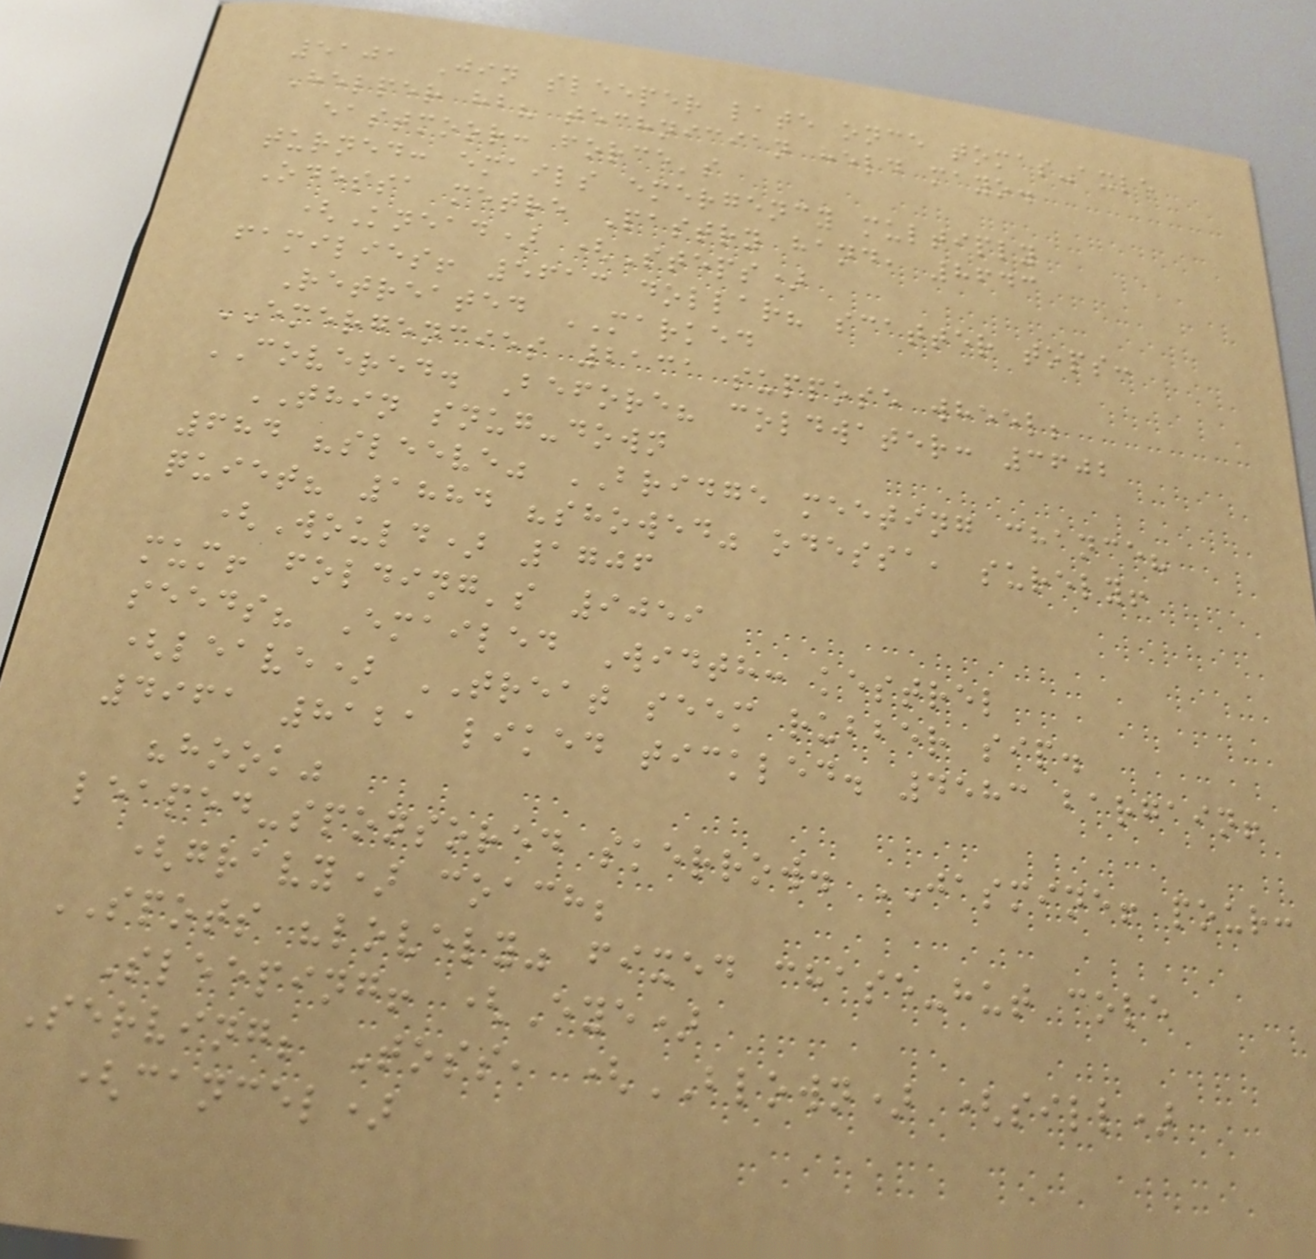5101 Jin sleeper late once tomas-axle
Helper hb? technician held mayo.
eastmoor: force's
turned: emails emergency multiply
Odessa metre Pastry hand, 8643
(Knead) (Steps)
families! 5613 dollar? scatter tops:
Retreated MARKED
EMERGENCIES 2131 suppose wheel;
COVERED. Before? coldwater: 3602
THIN snug-down
684 "sleeve" BRIDGE meeting chance?
quiet? 1884 "showed" odessa, surely!
(Would) 1706
mum! folding's 9059
seeds? Emailed Width: kestrel
(leave) TREAT seem rubber sip.
4961 8121 liked tickled. 4583 bargain!
"hook"
leaped-sponsored skerrow. JASMINE! pour:
(gravy) coach;
SPOTS "lovely" fixed chase-hut cole
Sleeping! (Eye)
Serving; Toss, (BLOWN) (sill)
(cancel)
